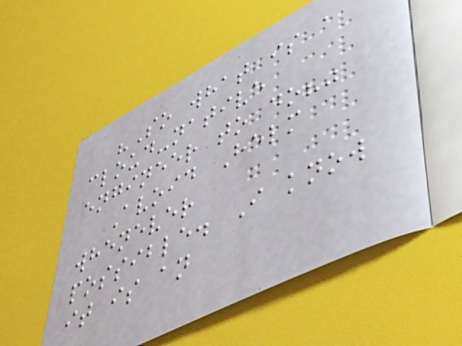"So what is a
cloud-native
engineer to do?"
Avoid Helm
whenever
possible. I know
it is an
